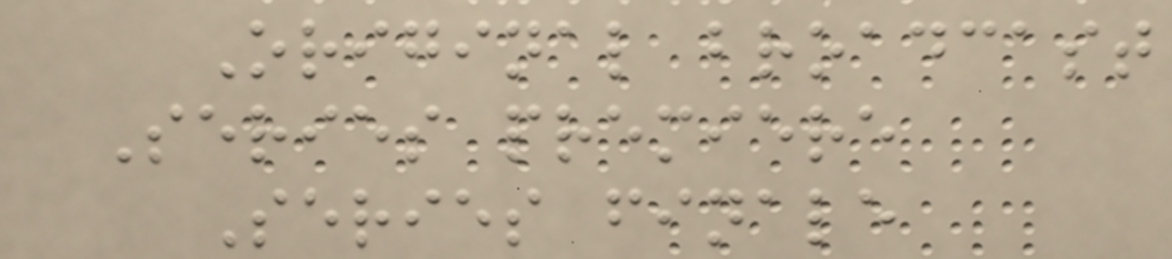Original broadcast
Series premiere
Series finale
